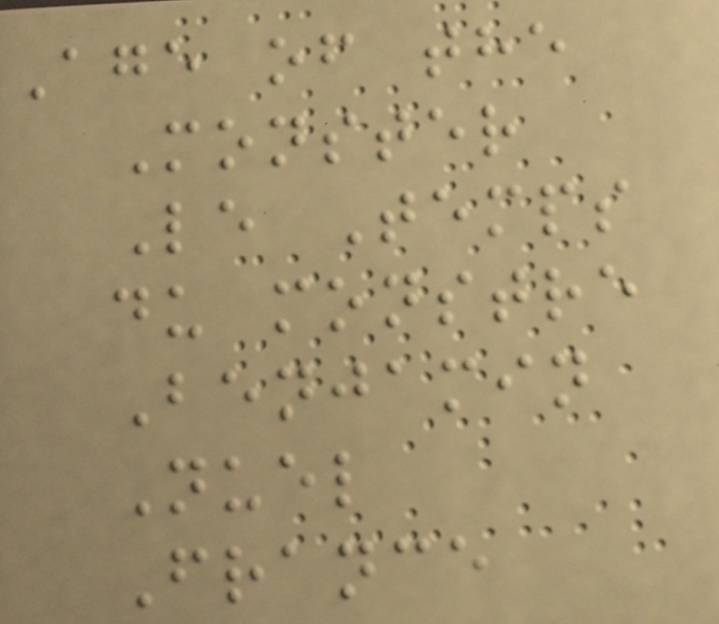Age of the
Monster
Le Temps
du monstre
Benjamin
Nuel
France
